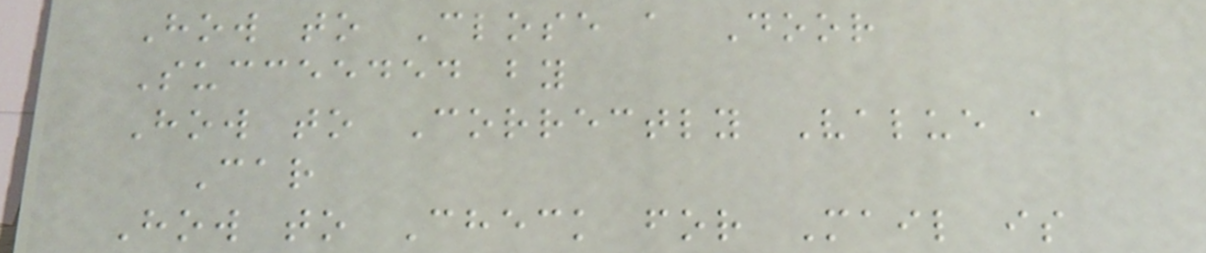How to Close a Door
Succeeded by
How to Correctly Value a
Car
How to Check for Mail is
